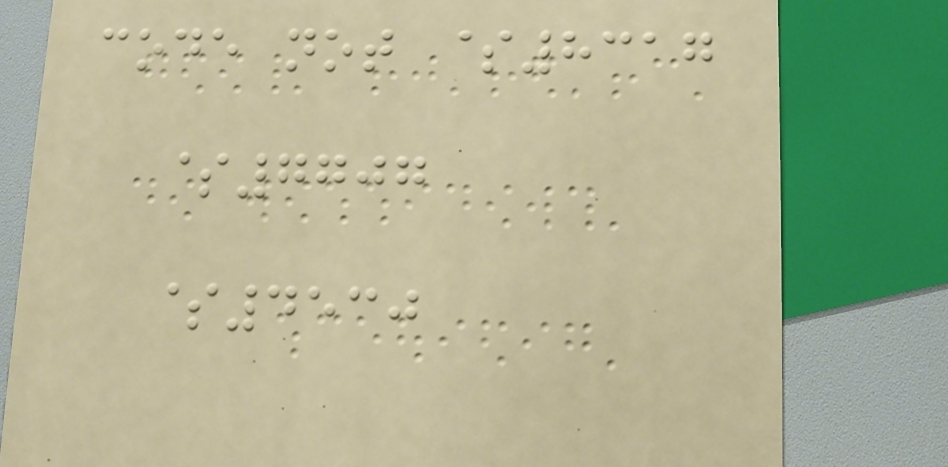code not $8317
$7707
$4530
